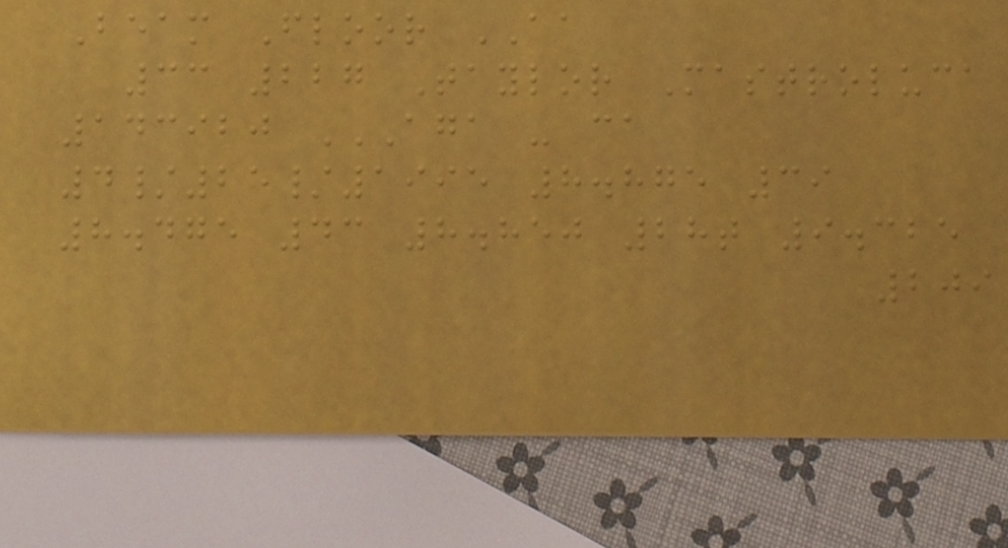Beam Floor AA
33 227 Taylor Mastroluca
143920 AGA - CA
4/25/1995 8.875 39
8.475 43 8.850 28T 9.325
209
